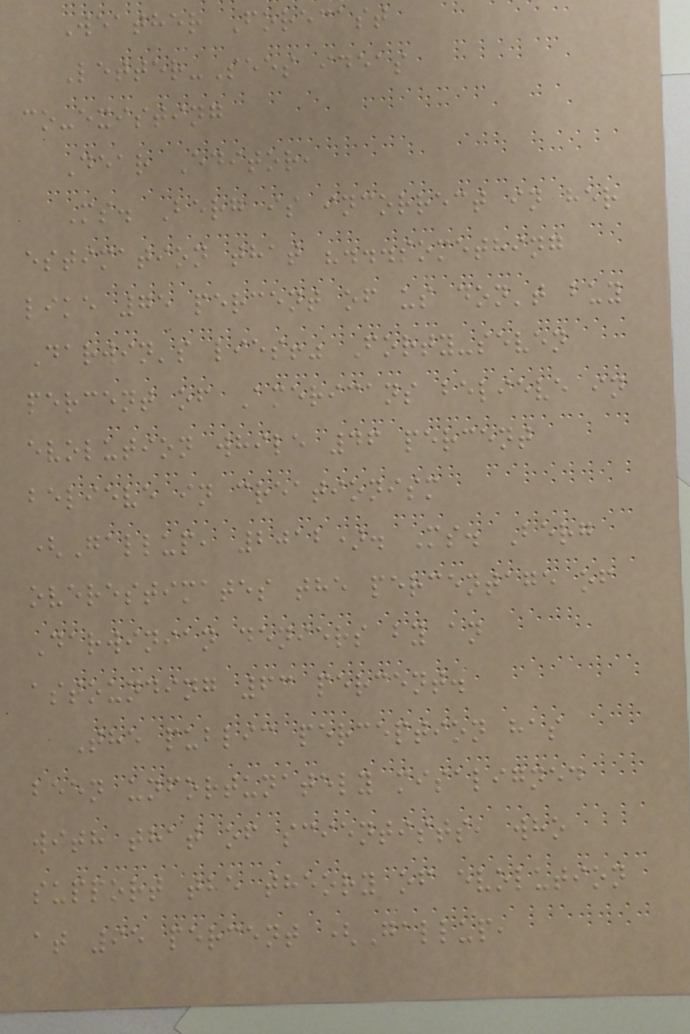Weather Forecast
Letter-Sees ideas
co-existing
Dear Editor,
Ms. Berg is incorrect in her
estimation that "...something
like 75 percent of us don't buy
Darwin's lies!" Forty-seven
percent of Americans believe in
evolution while 46 percent
believe in creationism
(Gallup, 2012). Ms. Berg
overestimates the percentage of
Darwinian deniers by an
astounding 63 percent.
The public perception has
been unfortunately misaligned
with that of scientists, who
support the theory of evolution
at 95 percent (Gallup,
